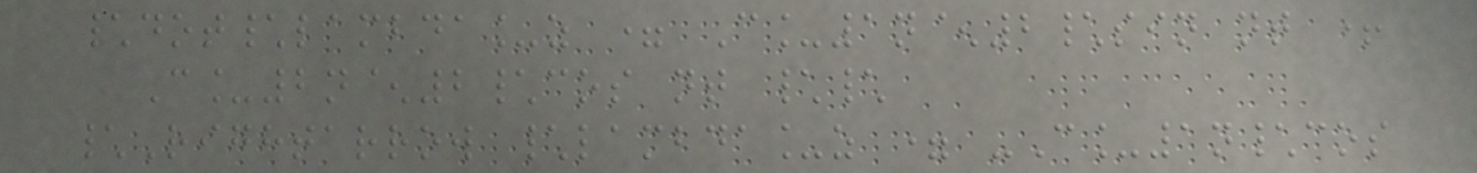\dot\lambda_z = C_1n^2\sin nt +
C_2n^2\cos nt \\
\Rightarrow \lambda_z = -C_1n\cos
